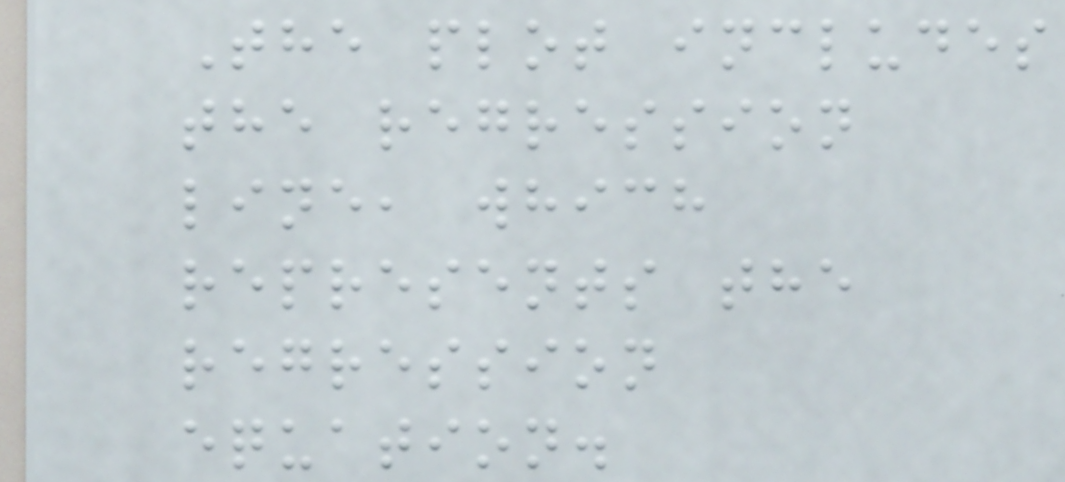The plot includes
the regression
line, which
represents the
regression
equation.
